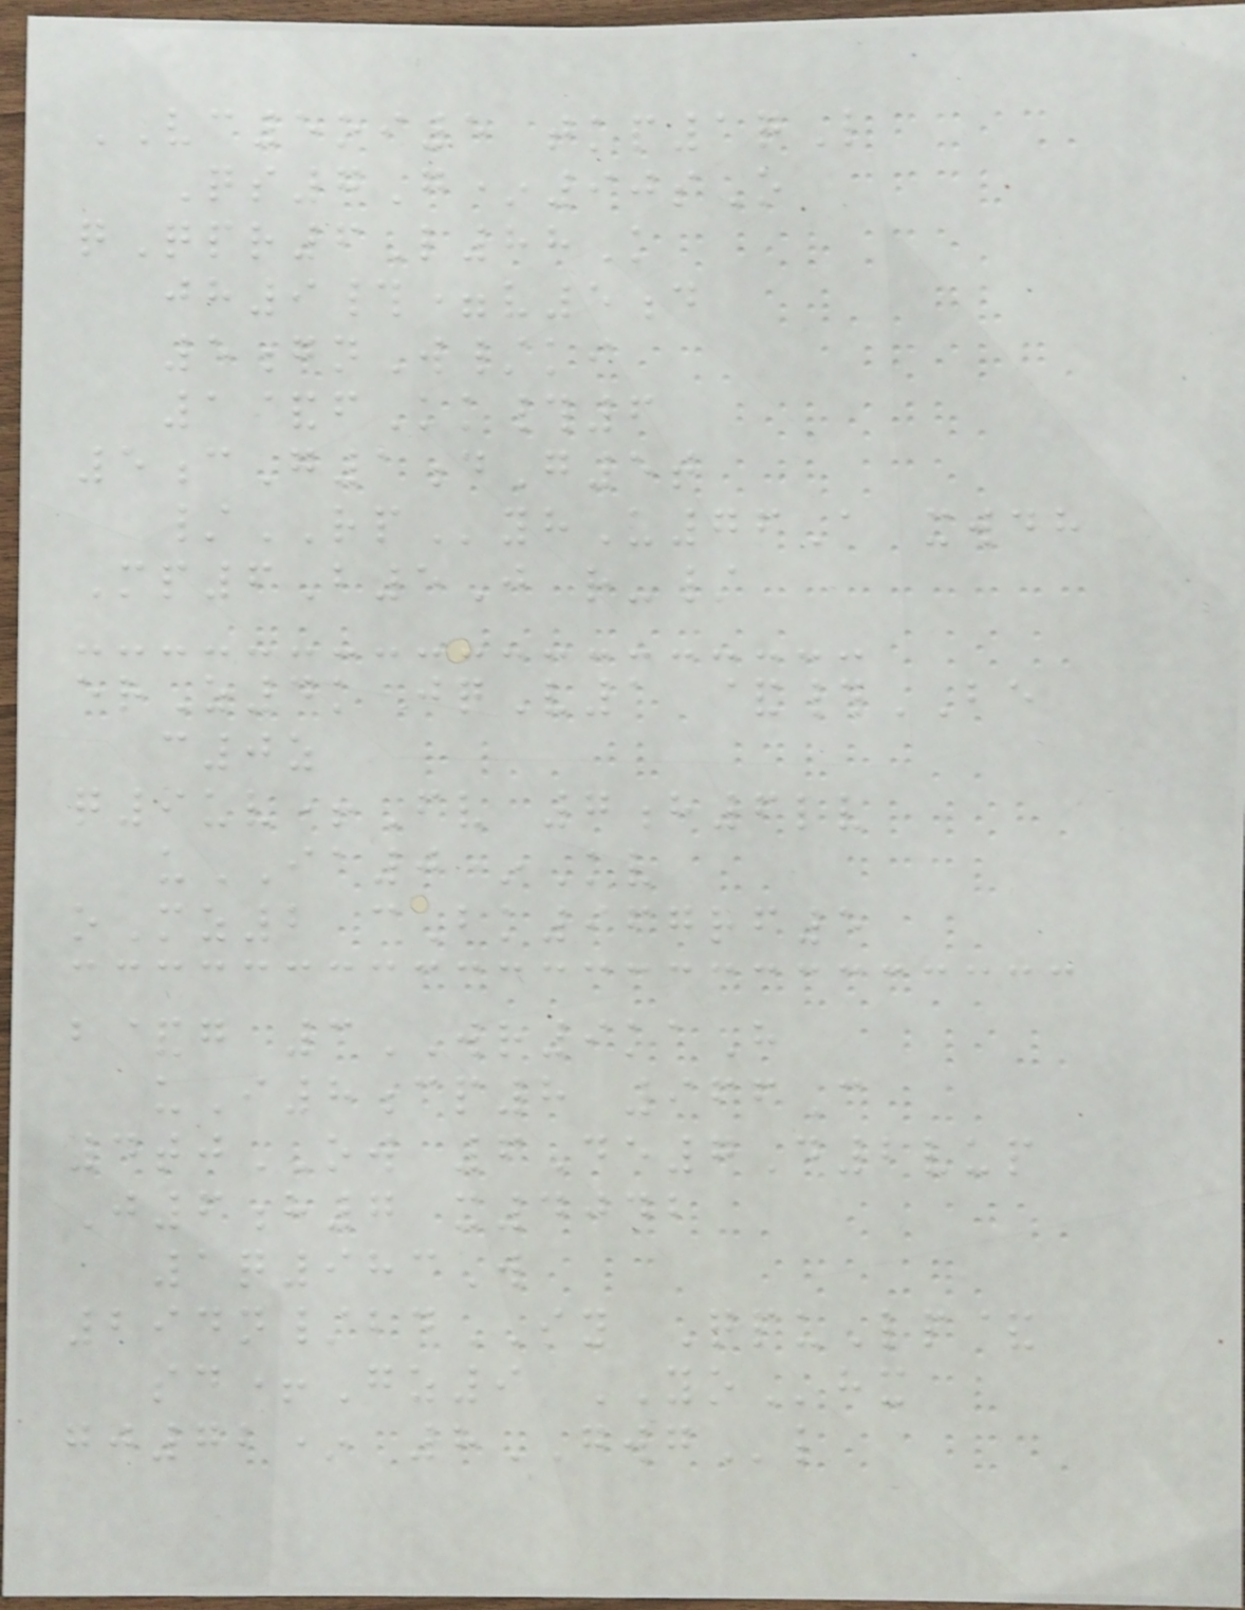VC5oi5 tkp1qL
Qs7G*90sO
qQpr6L88K
jh9#=v5d
5gnW/ki
1&fKk#6
5cG1dG5t
/RPyhU76A xwdh
Mp6B5J r-/
erZ4k jqV1 &#BE
c0z
q9uv+Fv 7h6lv
uIA0*Kv
oMz2 cBk967rf5
b&g 3WR9kaH
uI8cp8 966C
4tjOW 6De7D2vup
J6h7 x4042
1q983W
294n/bdIY QpuLp&
sd+Gz9 YOhx
gj72* 8GWGl
